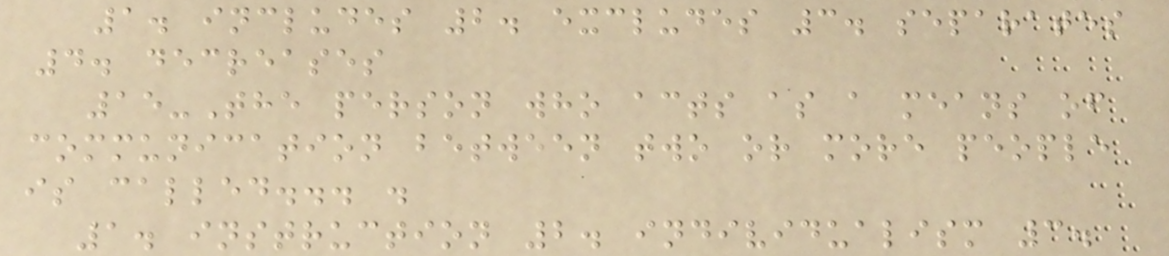1. includes 2. excludes 3. separates
4. decreases
15-The person who acts as a means of
communication between two or more people
is called... .
1. instruction 2. individualism 3.
